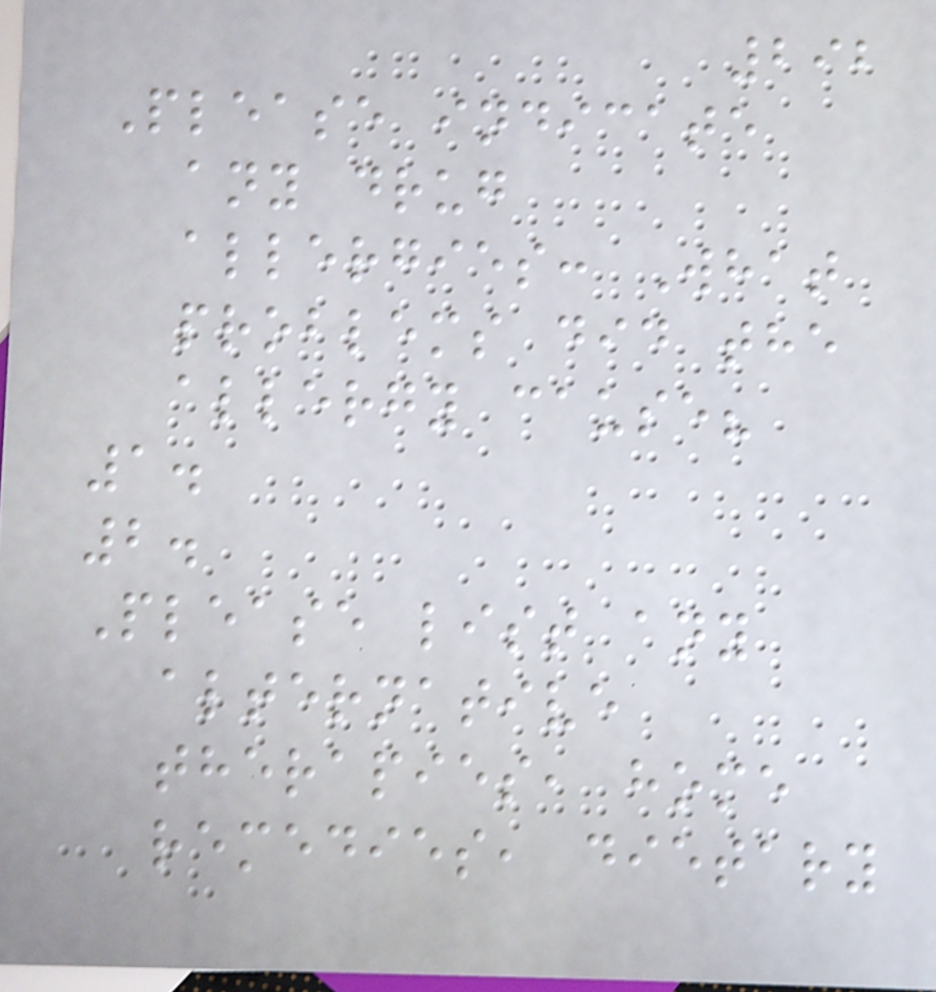292
Please indicate
any drug
allergies: What
problems did the
allergy cause?
1.
2.
Please list any
alternative
therapies, home
remedies, dietary
